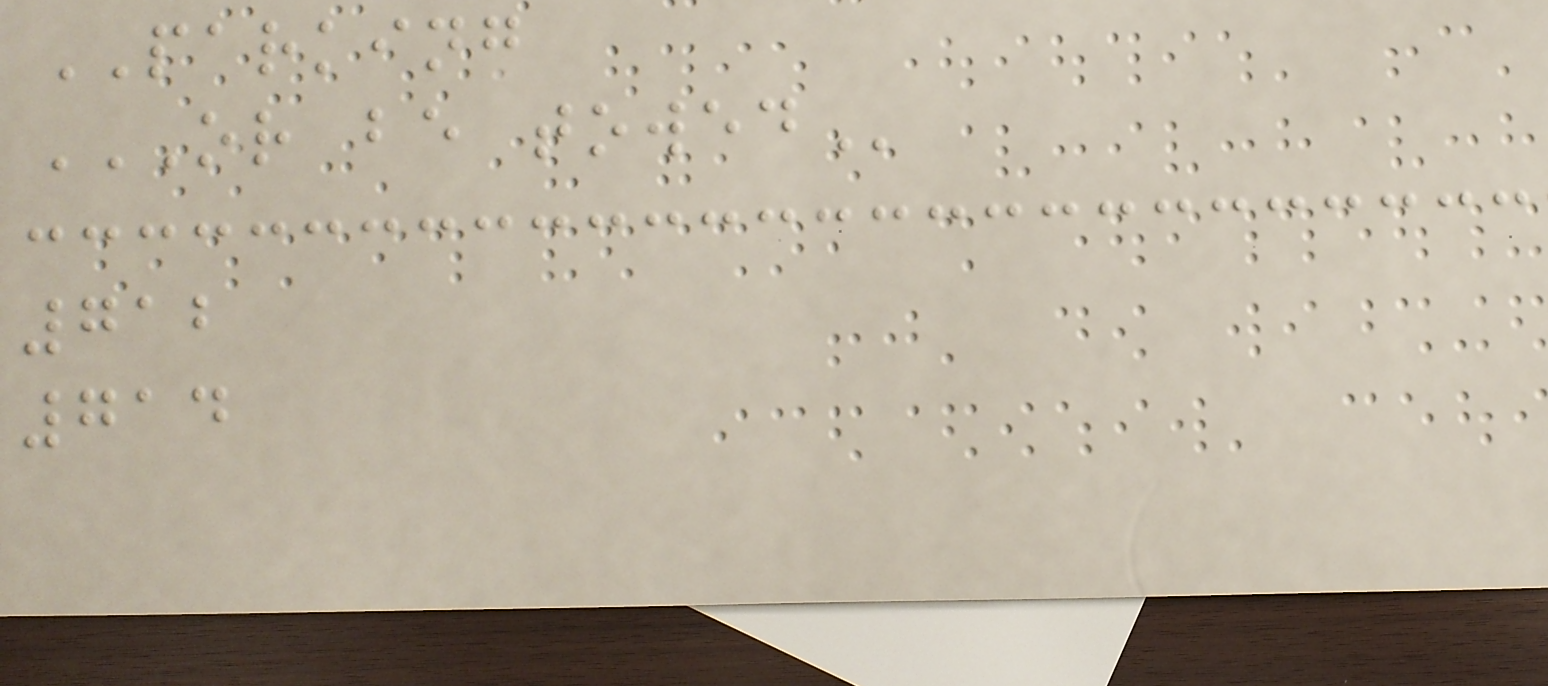PARKING
OR BE TOWED
712
714
